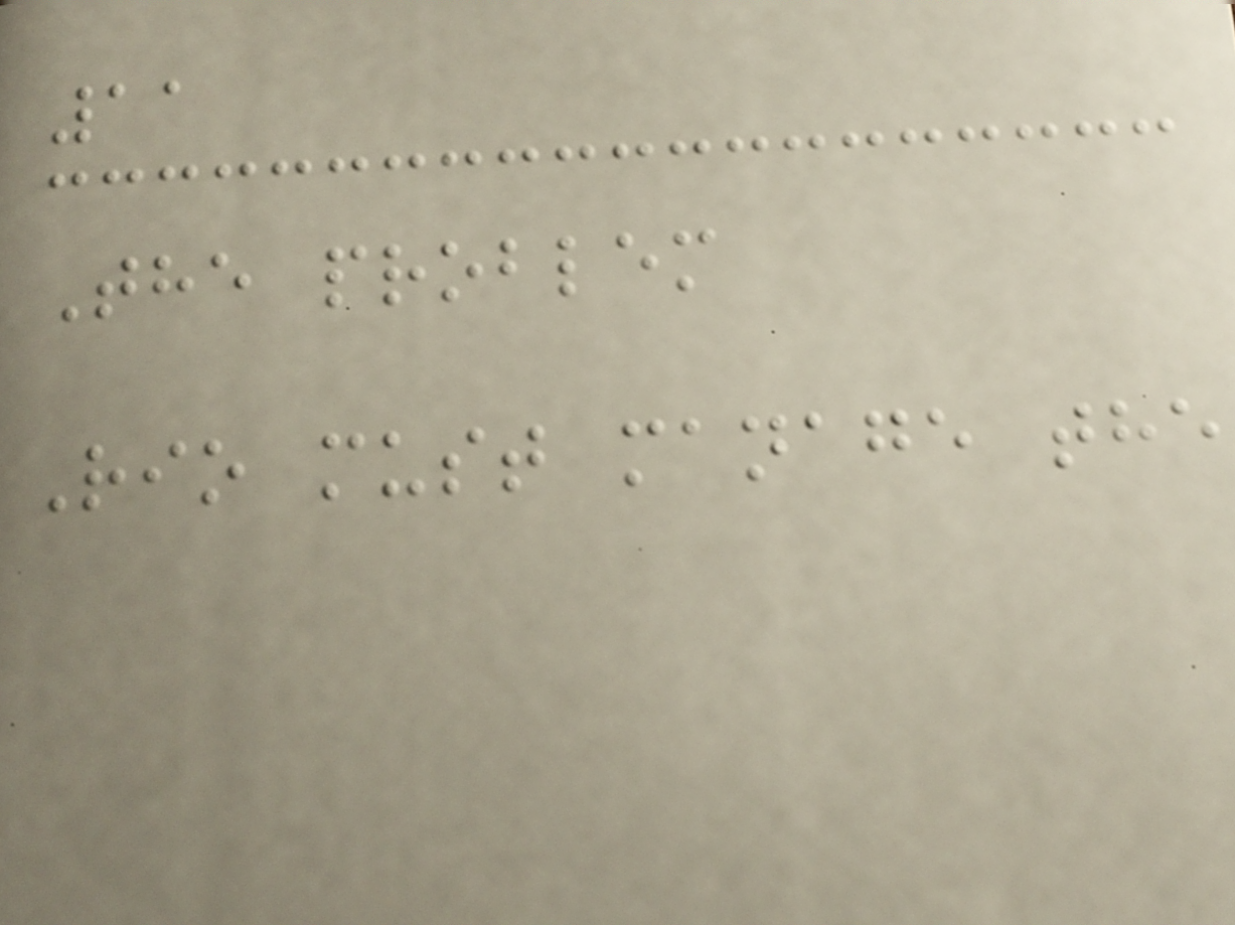11
The problem
Rio must manage the
